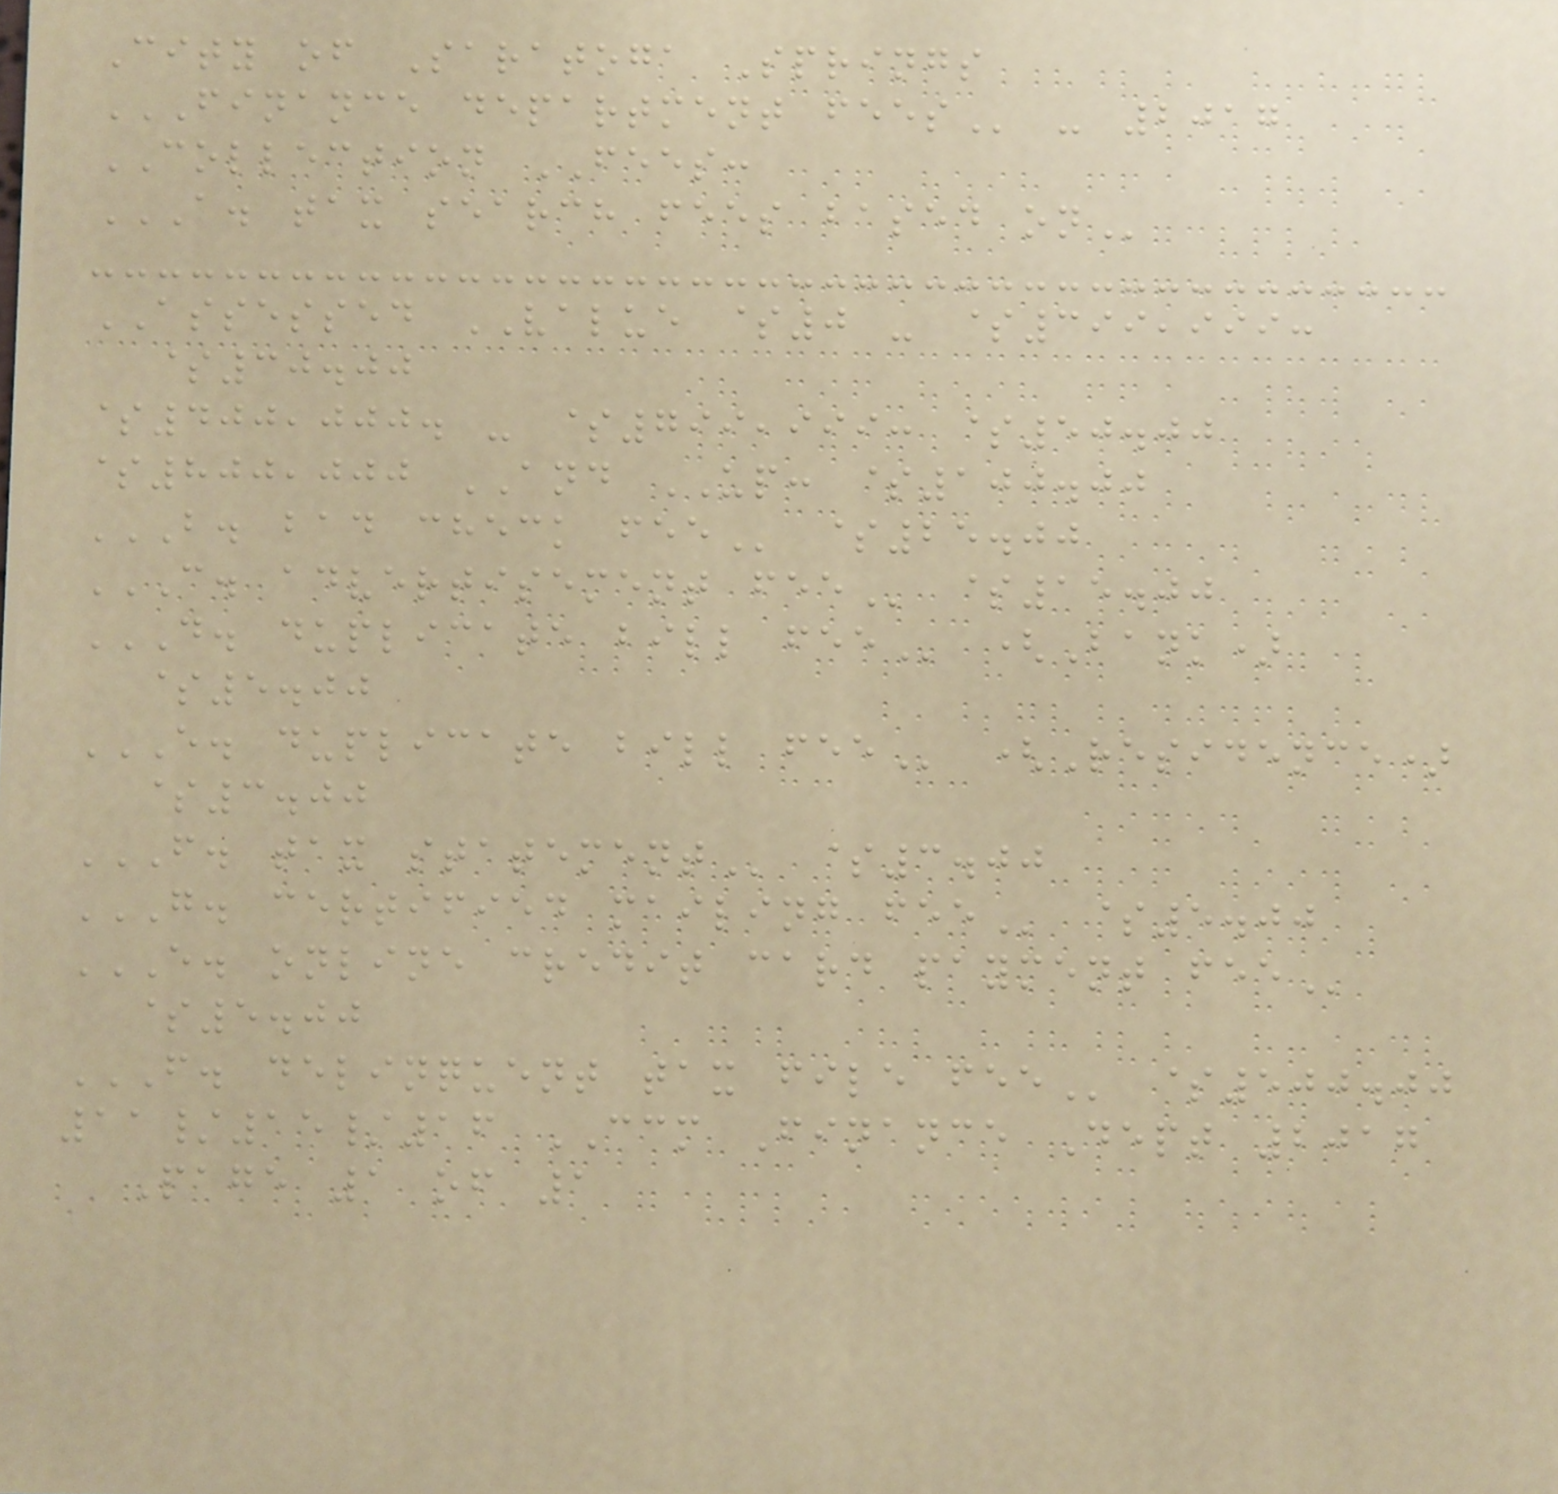City of Saratoga Springs
FINANCE DEPARTMENT FEES - 2017
COLLECTION FEES:
A. TAX SEARCH FEES BASED ON
ASSESSED VALUE $0 - $399,999:
$30.00
$400,000. - $799,999: $50.00
$800,000 AND UP: $100.00
B. BAD CHECK FEE $25.00
C. ADVERTISEMENT FEE $15.00
D. DUPLICATE BILL FEE (Bank)
$5.00
E. DUPLICATE BILL FEE (Residence)
$3.00
F. TAX STATEMENT $3.00
G. CERTIFIED MAILING FEE $5.00
E. ONLINE CREDIT CARD PAYMENT FEE
$5.00
F. DELINQUENT TAX FILE FEE $500.00
11/15/16 CCM Finance Dept 2017
Page 1 of 1
